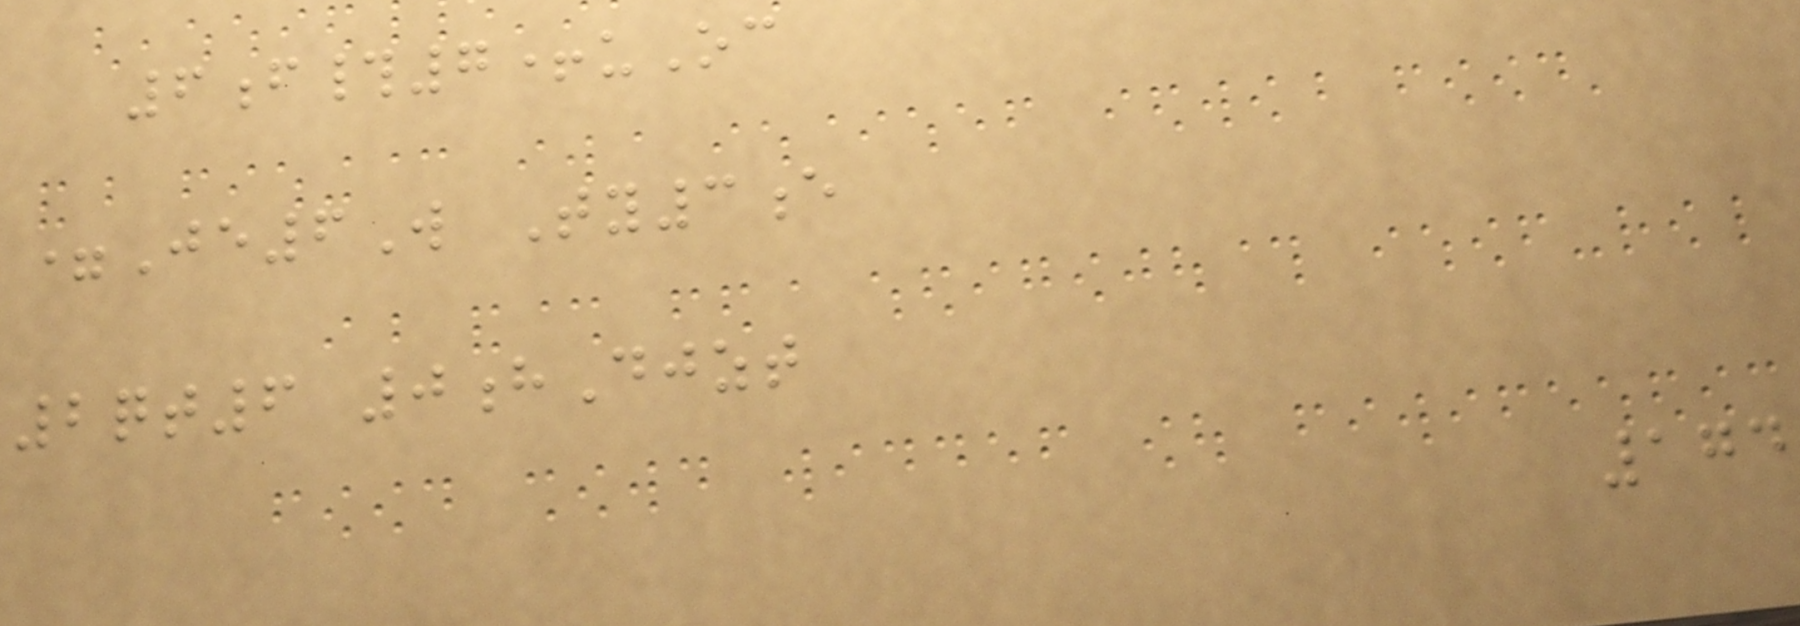6f#7+uOc
=Je6W Ty3e
2qt6 0hDjzt
174
